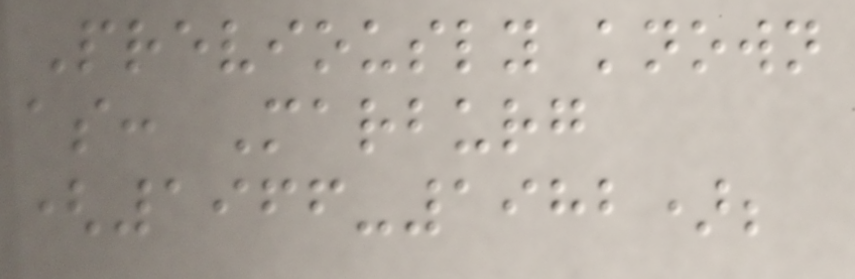Previously known
as: Marburg
(1966-1982);
